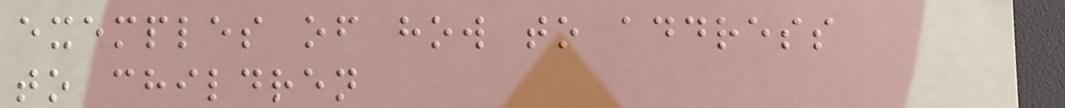exemples of how to address
to children
